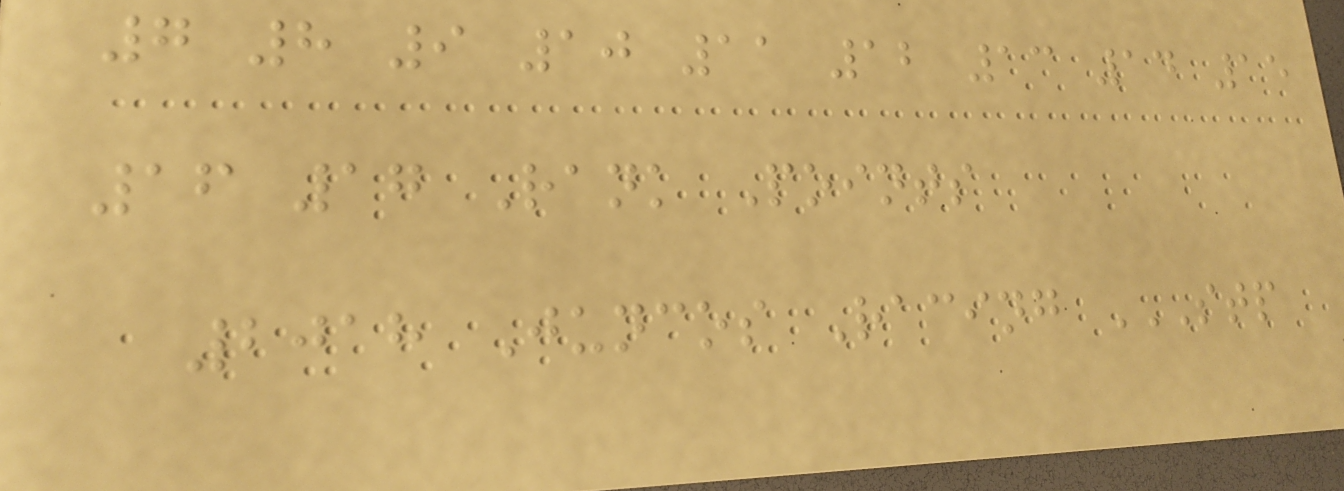7 8 9 10 11 12 13 14 15
16 17 Rank Points
2018 Juncos Racing STP
